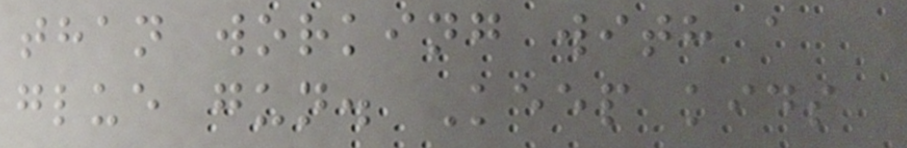than working with a
glue gun. Keep kids
